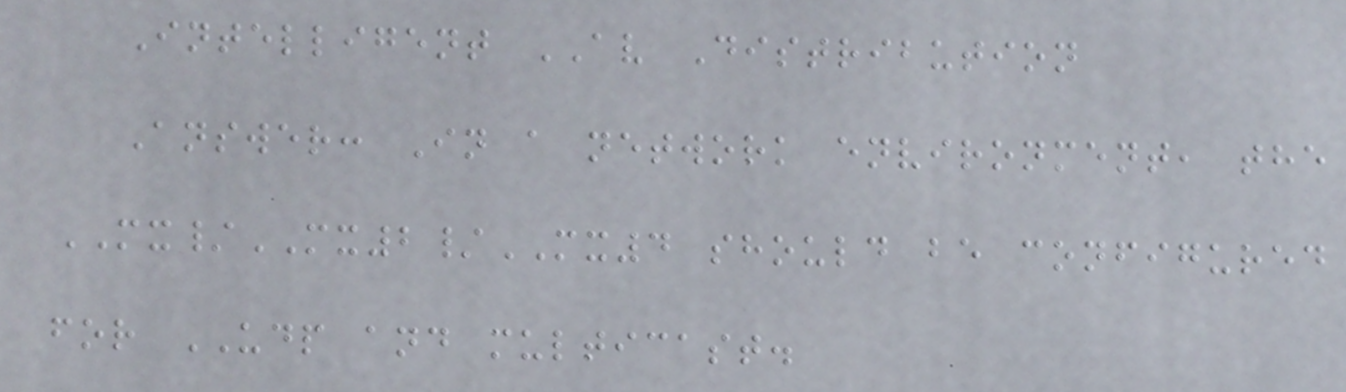Intelligent AV Distribution
Answer: In a network environment, the
MX/MX2/MX4 should be configured
for UDP and multicast.
